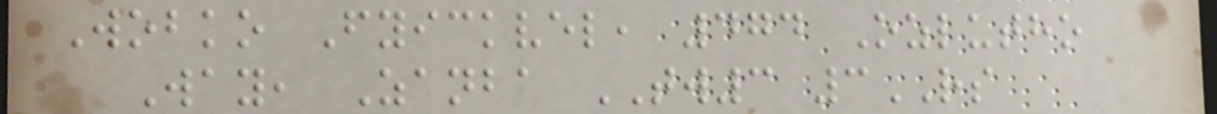Wobko Fyickvel, 474 Ozlutho
Way, Zanba TW3 3RS
